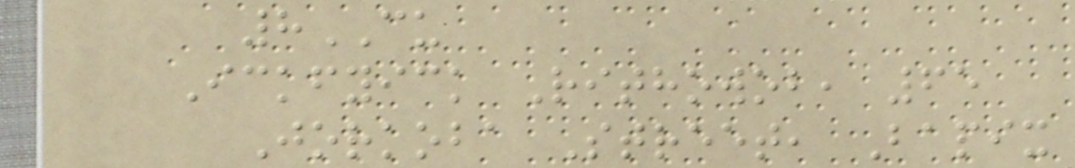8CU
Ickfyick Rithowob, 65
Jorkoba Street, Bapix
